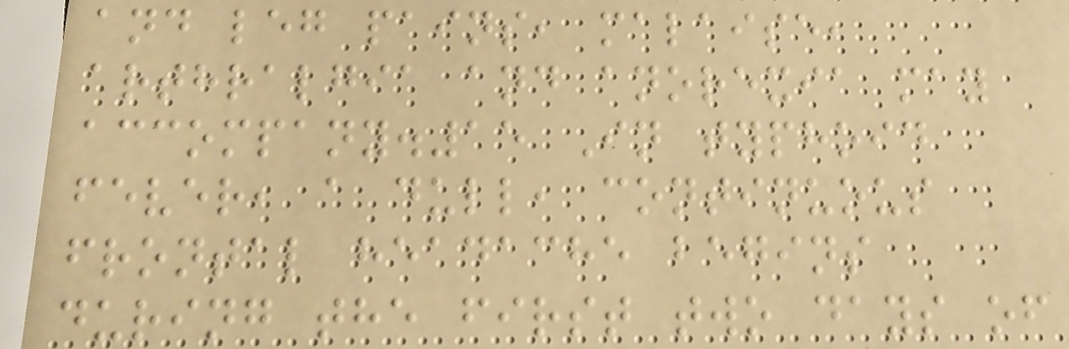and leg pains, malaise,
arthralgia and anorexia may
accompany.15 In typhoid
fever, a dull, continuous
frontal headache begins
during the first two days of
